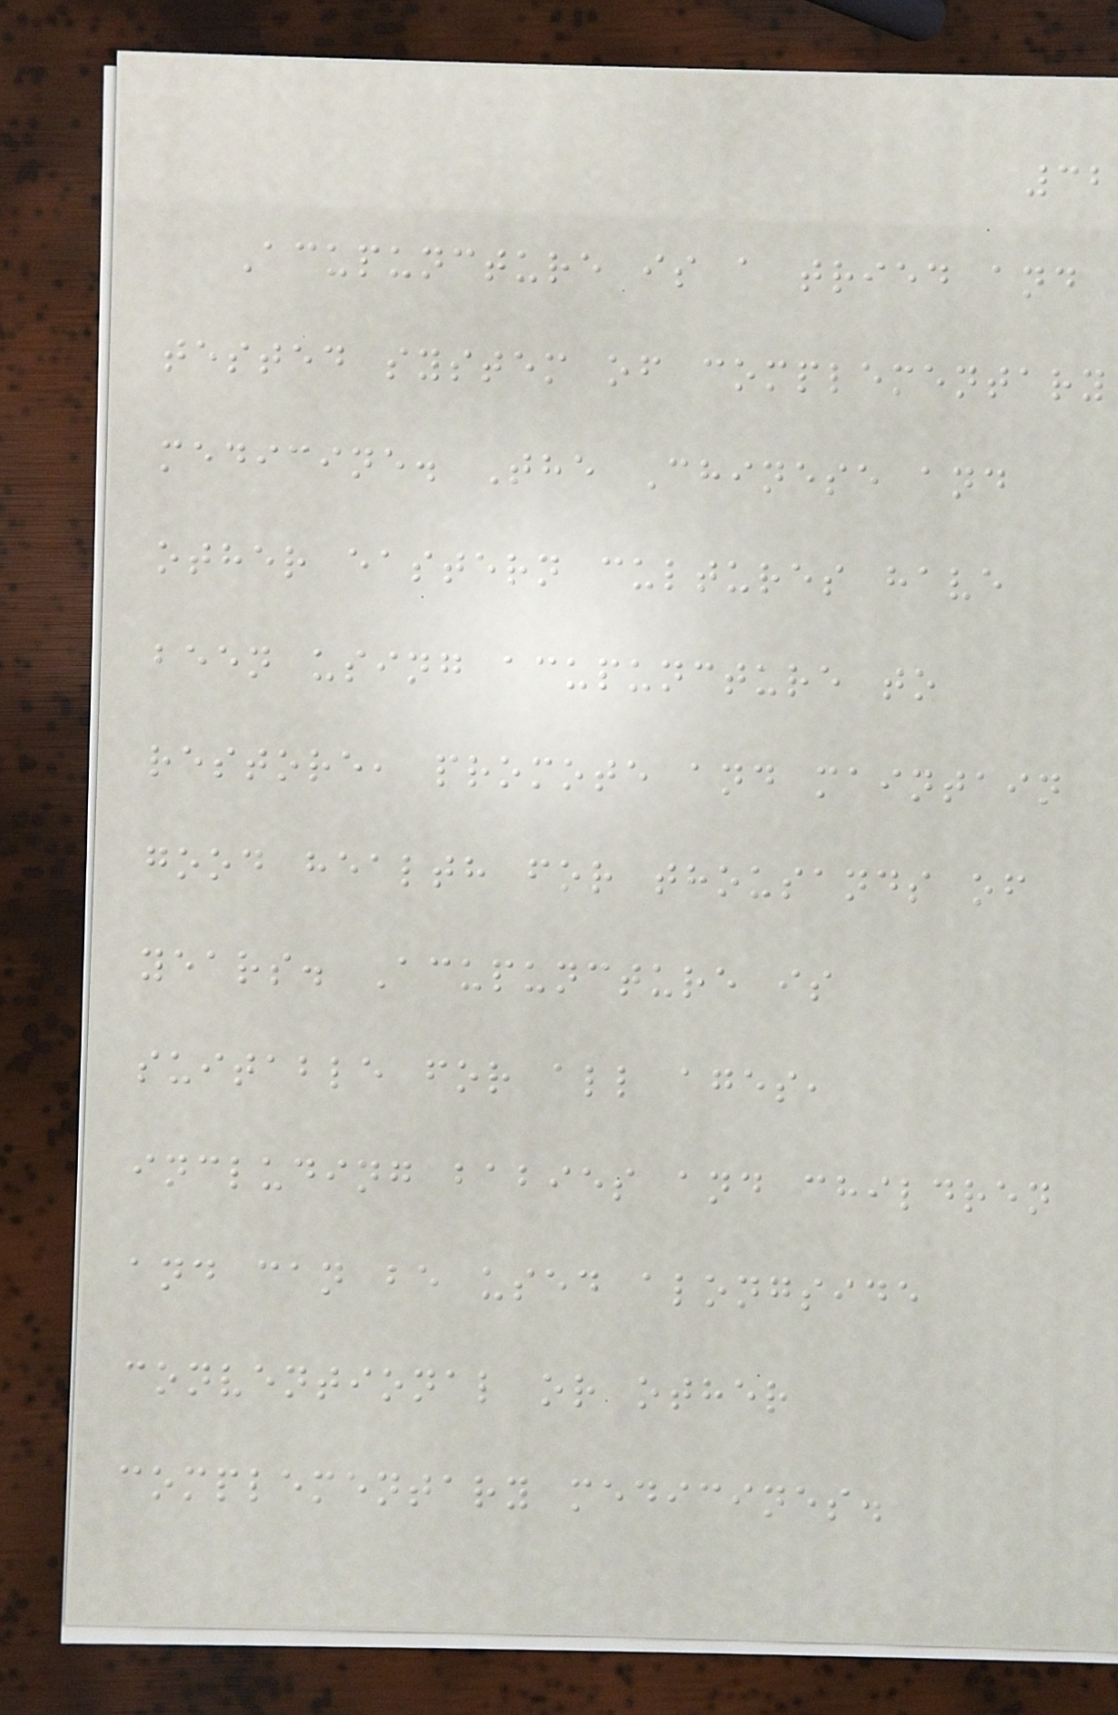32
Acupuncture is a tried and
tested system of complementary
medicine. The Chinese and
other eastern cultures have
been using acupuncture to
restore, promote and maintain
good health for thousands of
years. Acupuncture is
suitable for all ages,
including babies and children
and can be used alongside
conventional or other
complementary medicines.
